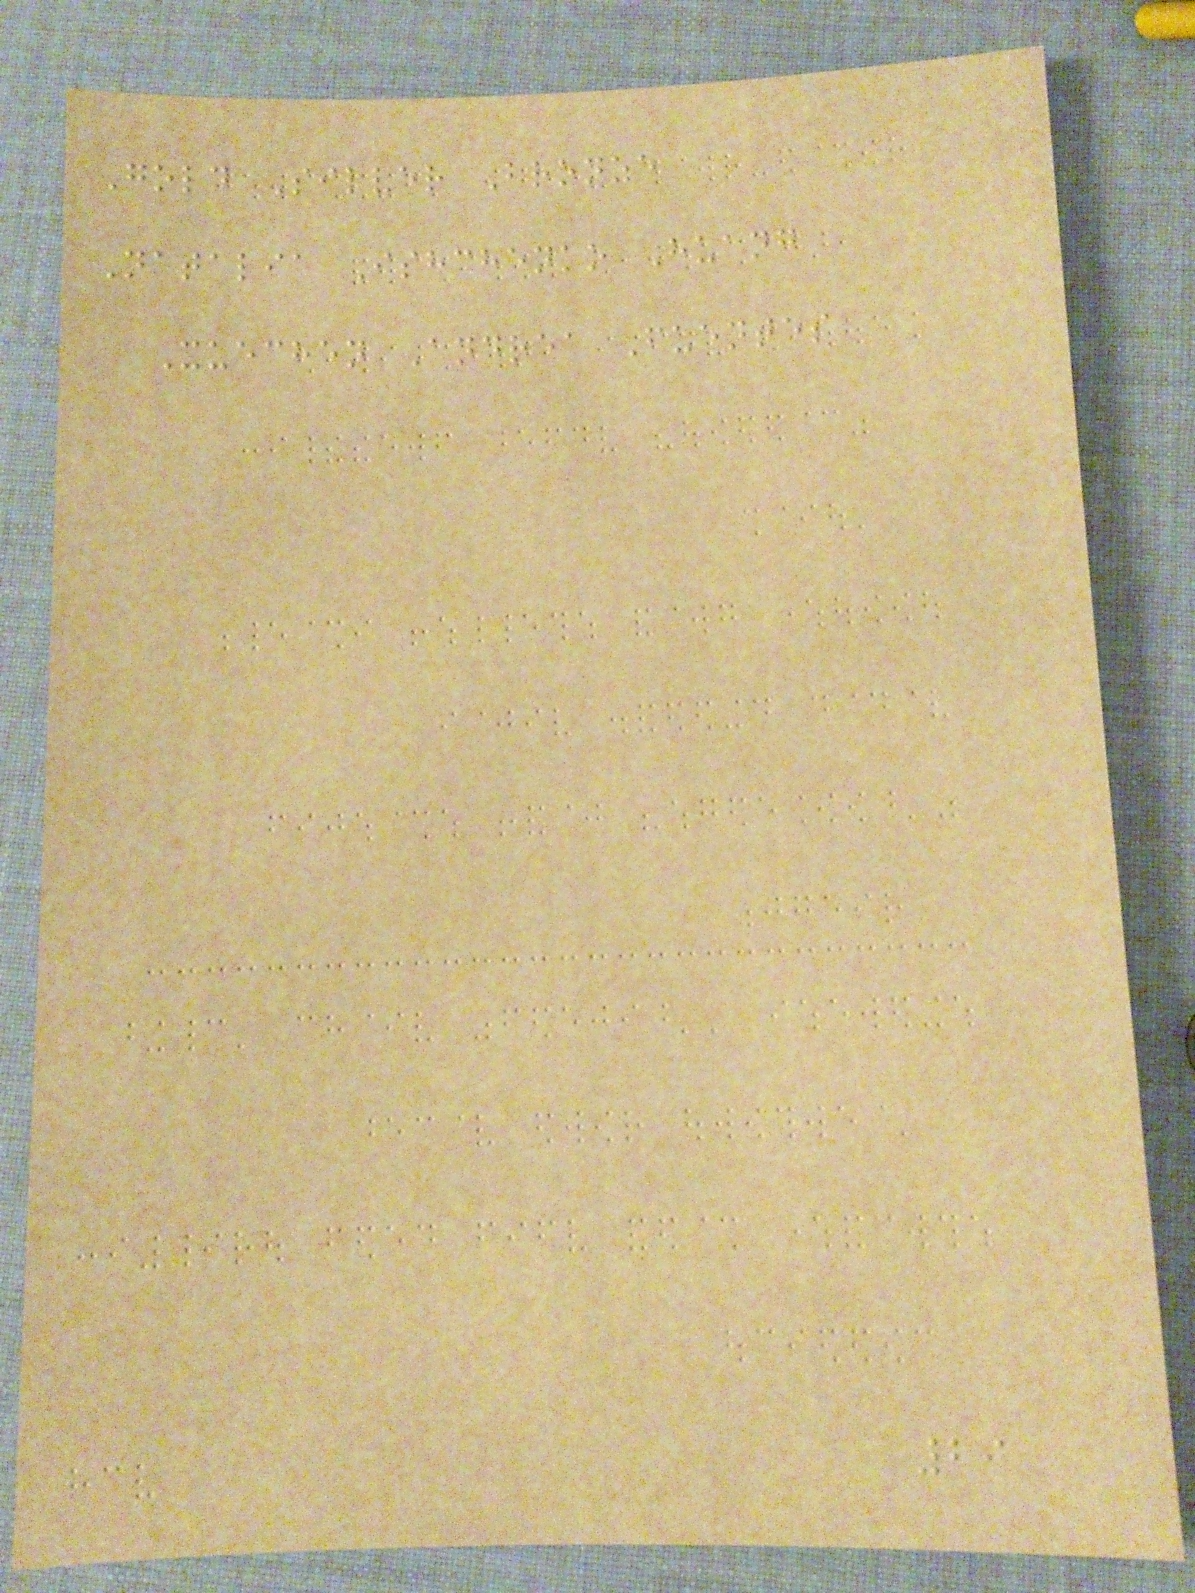Gold Silver Bronze
Natalia Ishchenko Huang
Xuechen Andrea Fuentes
29
